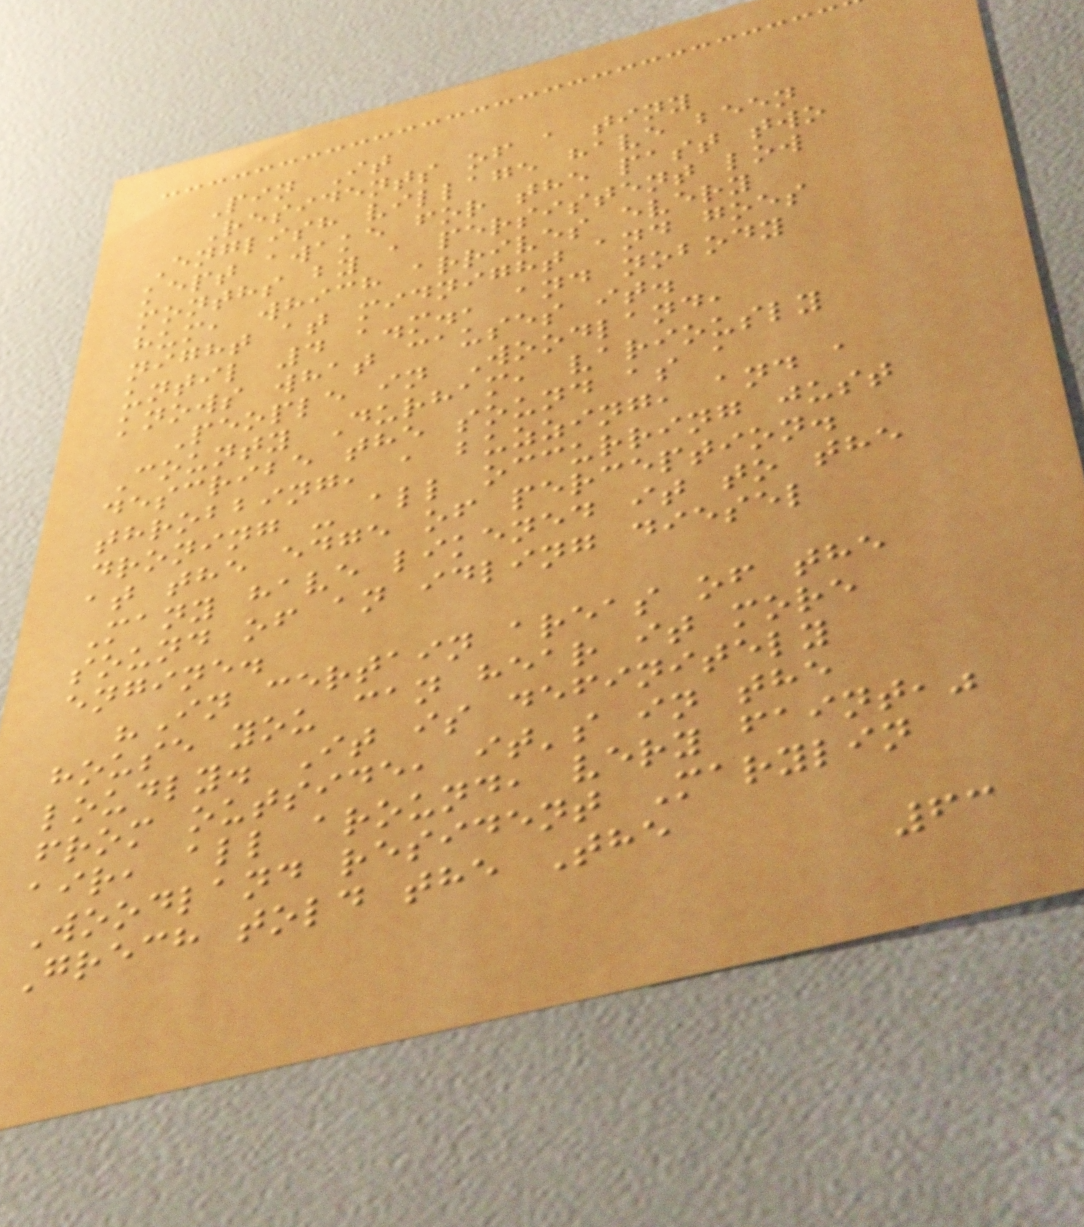Pin It
Residents of a tiny
English village have been
kept awake for the past two
months by a persistent low
hum, which arrives every
night at midnight and goes
until 4 a.m., and nobody
knows what causes it.
People in Woodland,
County Durham, variously
describe the sound as a
throbbing, a buzzing, and a
droning - all occurring just
at the edge of perception.
Many have likened it to the
sound of an idling diesel
engine.
"In certain areas of the
house you can hear it more
loudly. It is definitely
from outside, it's in the
air, all around, very faint,"
Woodland resident Marylin
Grech told the The
63
